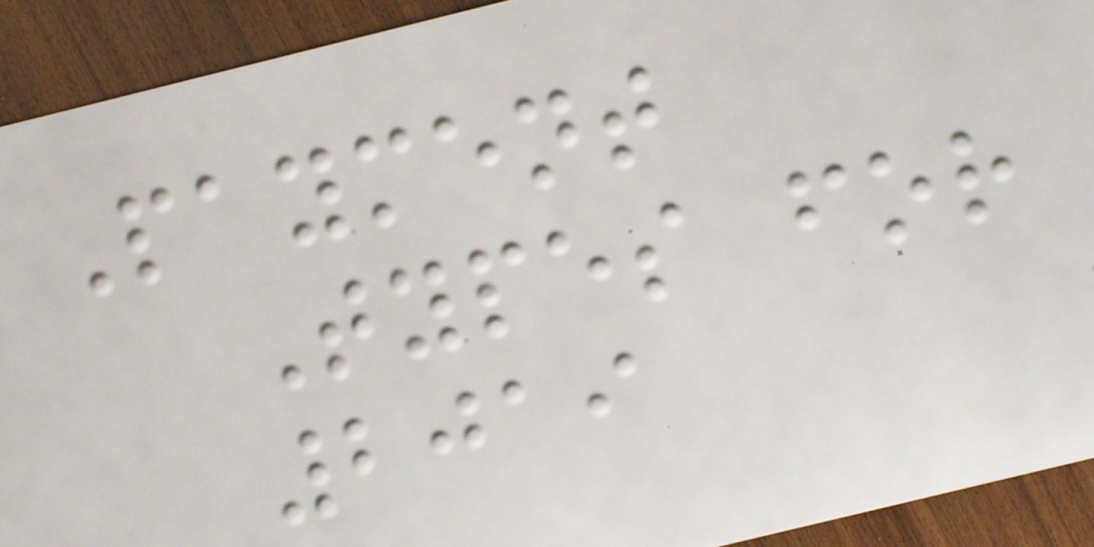Payment
Types for
2019
